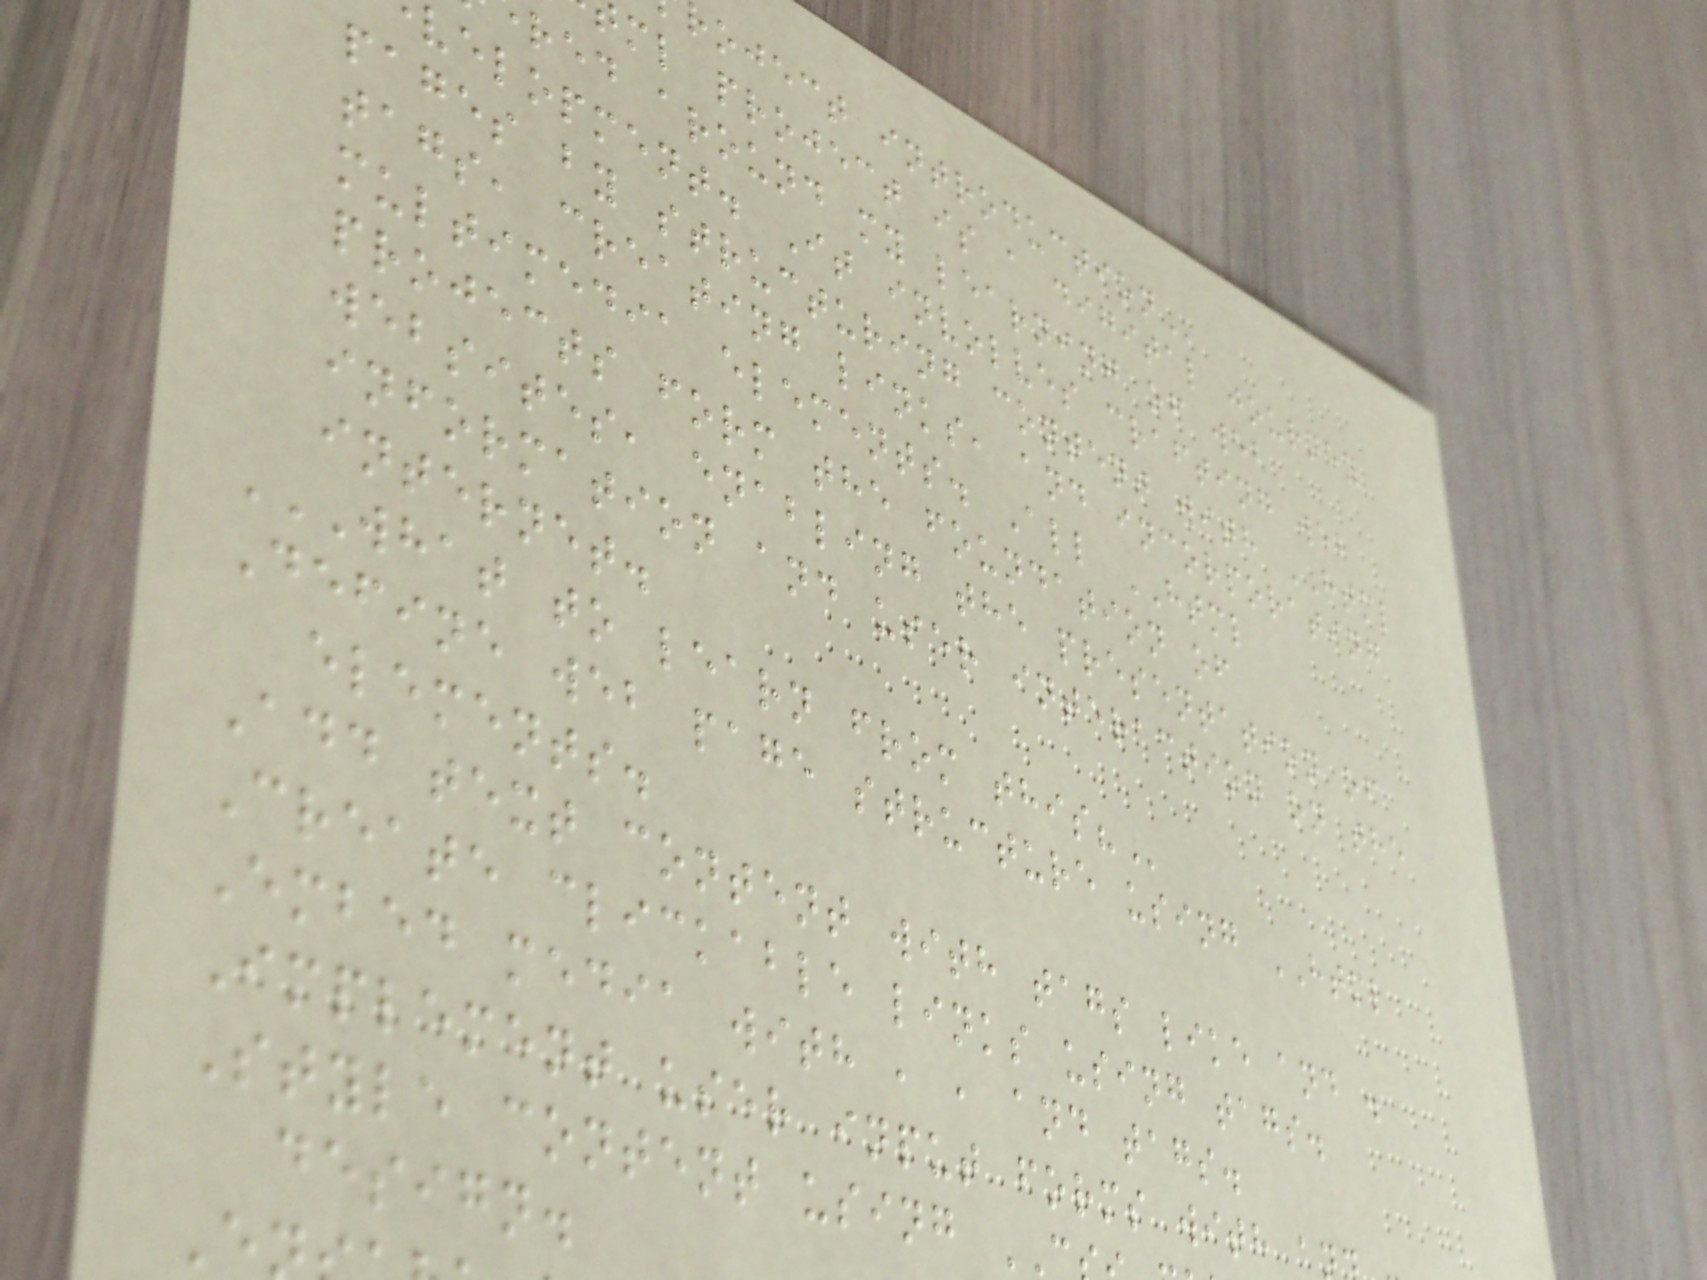ml project is a digital journey
red around my learning of web
velopment. It involves crafting web
pages by structuring content with HTML
tags, creating links, and incorporating
multimedia elements. All HTML
projects form the foundation of
websites, enabling the presentation of
information and user interaction on the
internet.
WHAT TO LEARN FROM THIS?
Define web page structure using HTML
elements.
Add text content with tags like and .
Create clickable links using tags.
Embed media with , , and tags.
Implement user input forms with a
Style content using
design.
